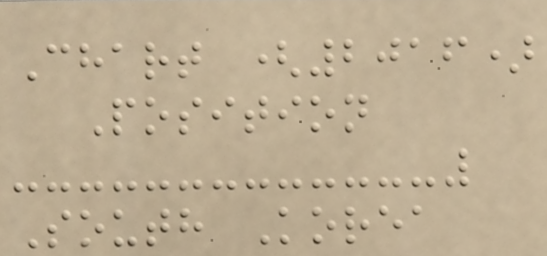Chart (2016)
Position
South Korea
